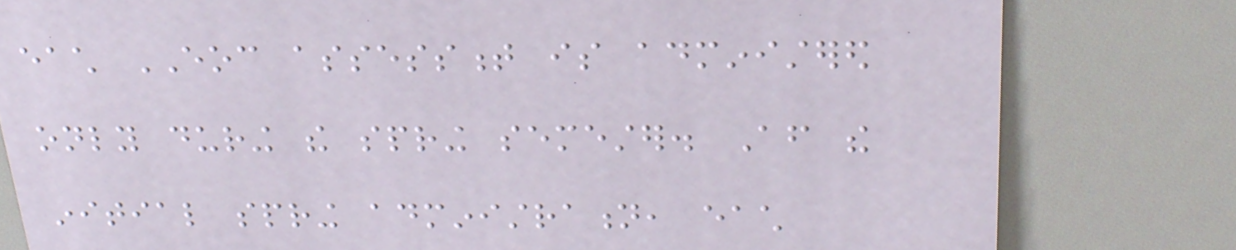each EOC assessment is administered
only during the spring semester. After the
initial spring administration, each
